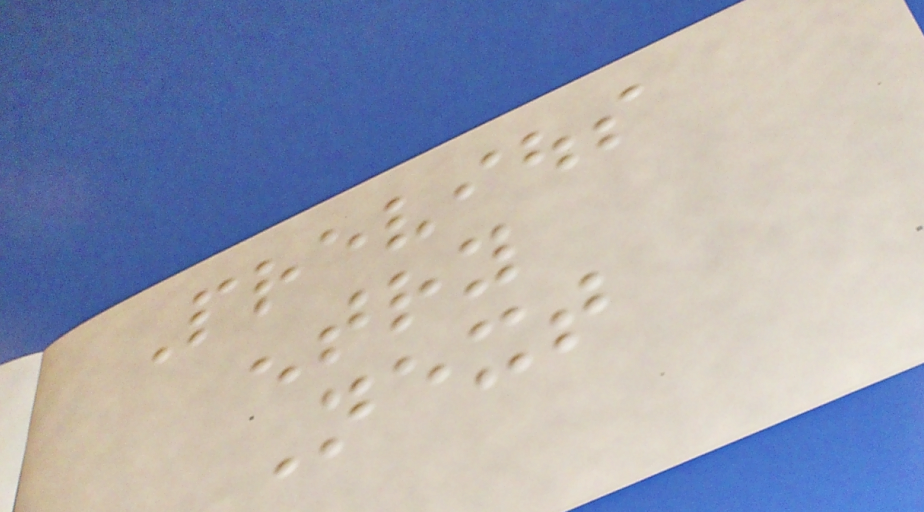Previous
entry
Next
